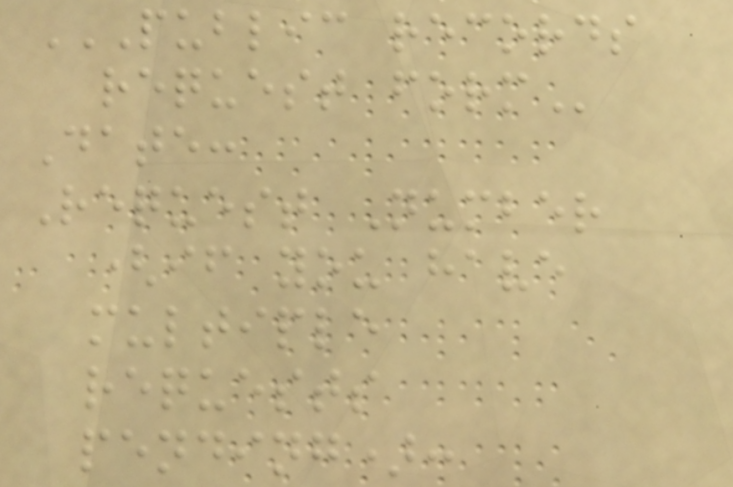PUBLIC RECORDS
REQUEST FORM
Date:
Request Number
(if you have
multiple
requests
pending):
